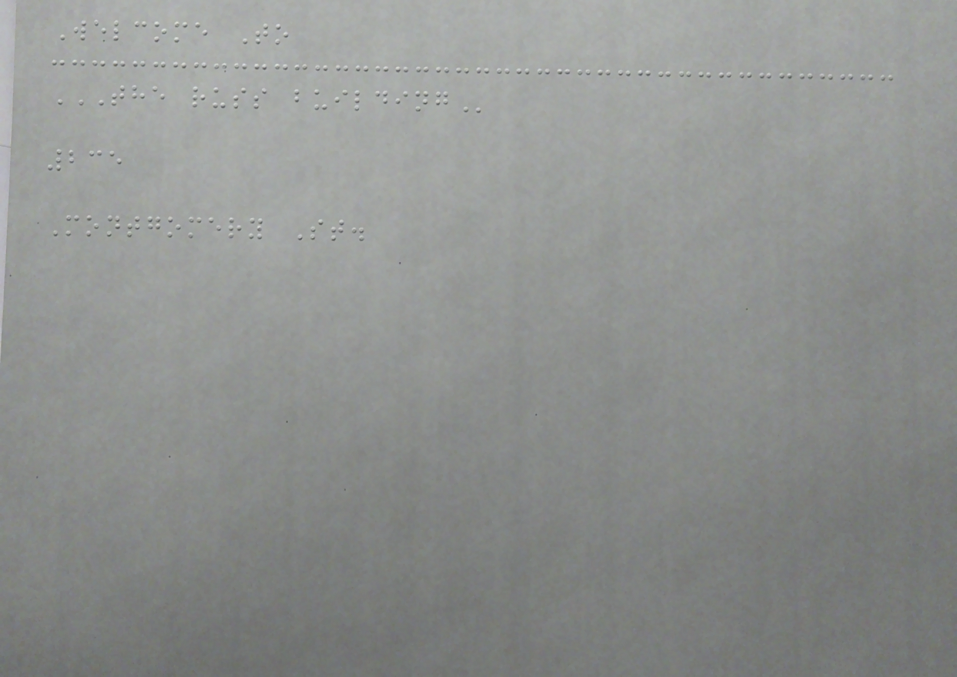Welcome To
THE RUSS BUILDING
235
Montgomery St.
